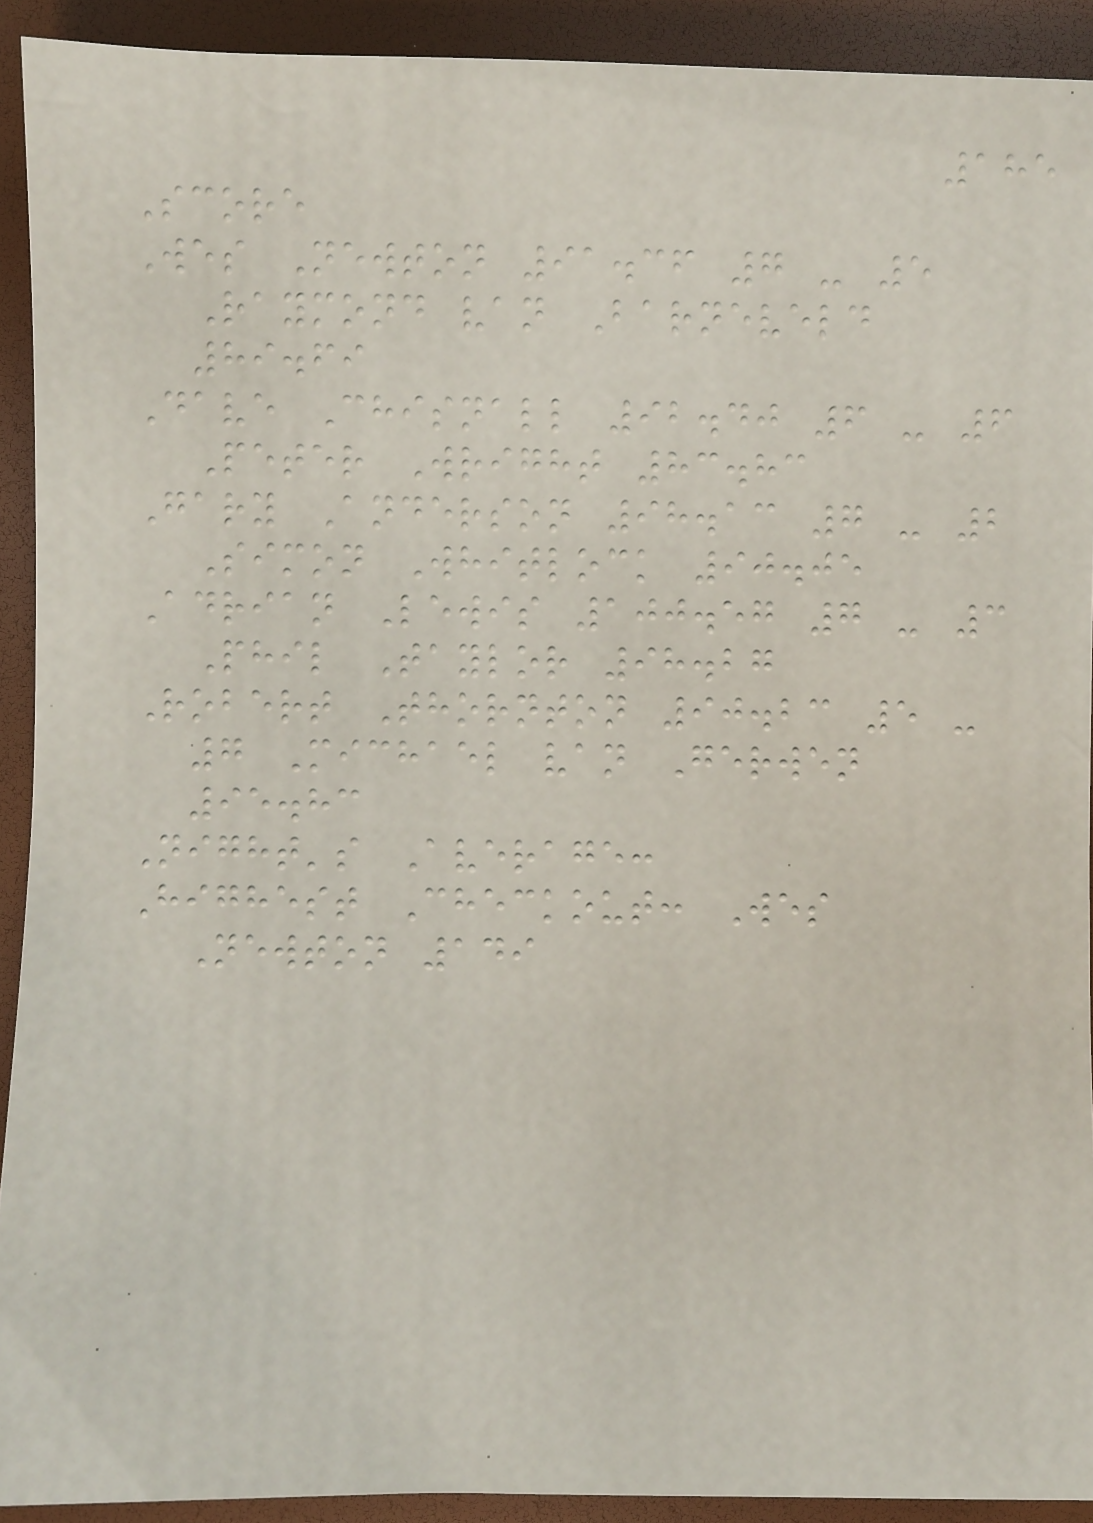185
Score
Wes Newton 91.36 7 - 5
Raymond van Barneveld
89.69
Dave Chisnall 92.40 6 - 6
Peter Wright 83.83
Gary Anderson 98.13 7 - 2
Simon Whitlock 90.05
Adrian Lewis 100.57 7 - 3
Phil Taylor 98.27
Robert Thornton 90.23 5 -
7 Michael van Gerwen
95.83
Night's Average:
Highest Checkout: Wes
Newton 149
